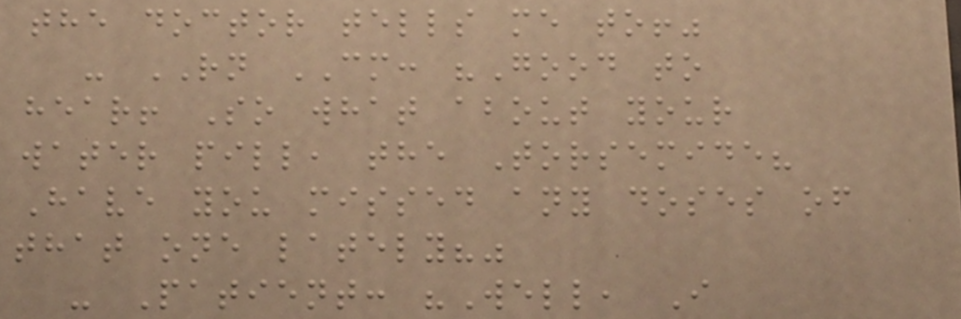the doctor tells me to!"
- RN CM: "Good to
hear! So what about your
water pill, the Torsemide?
Have you missed any doses of
that one lately?"
- Patient: "Well, I
